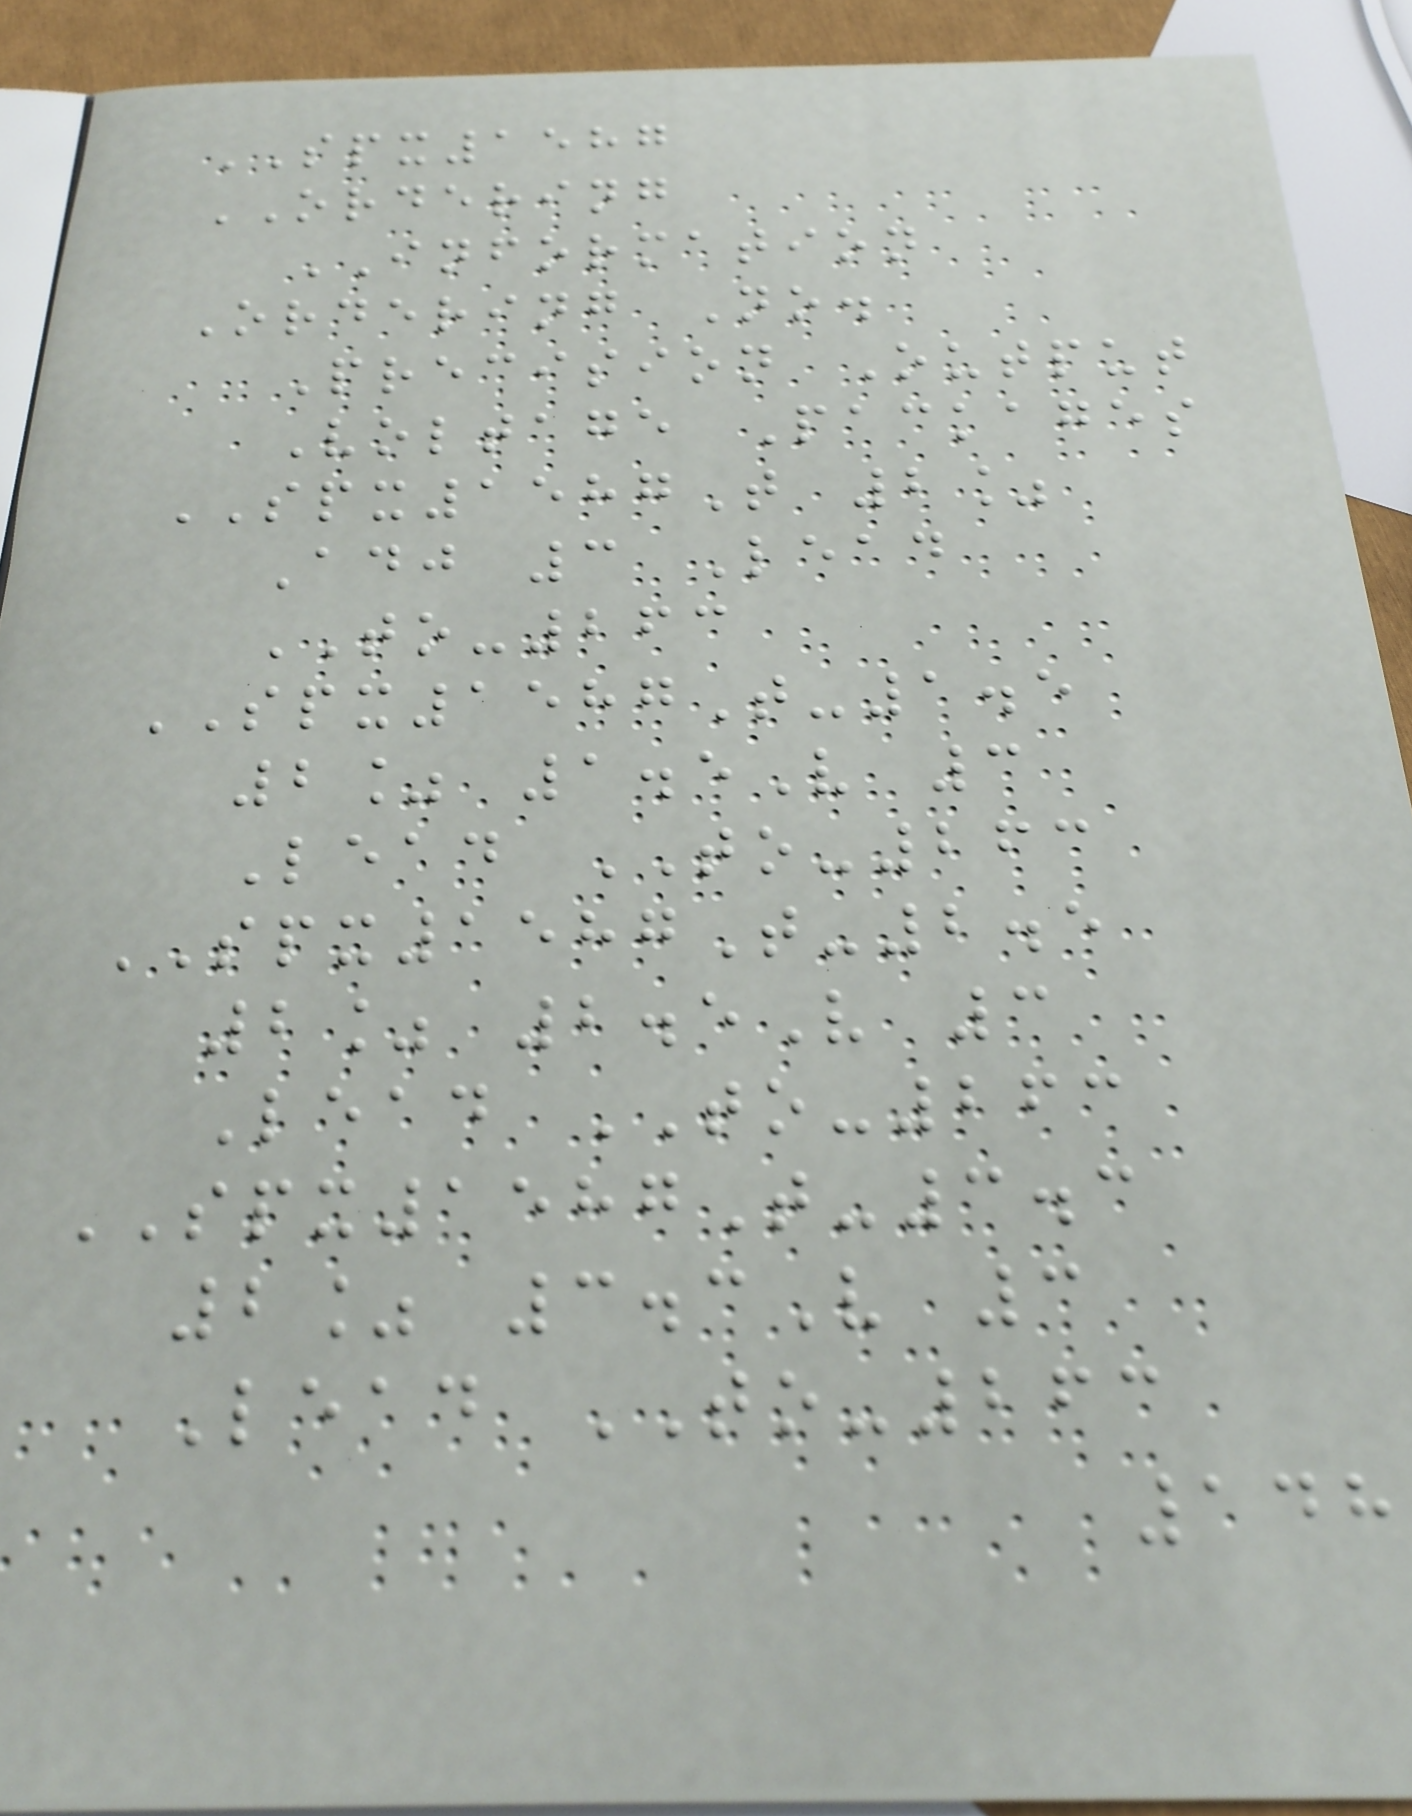SPX1587
ORDERING
INFORMATION
Ordering No.
Precision Output
Voltage Packages
SPX1587T 2%
Adj 3 Lead
TO-263
SPX1587T-1.5
2% 1.5V 3
Lead TO-263
SPX1587T-2.5
2% 2.5V 3
Lead TO-263
SPX1587T-3.3
2% 3.3V 3
Lead TO-263
148
